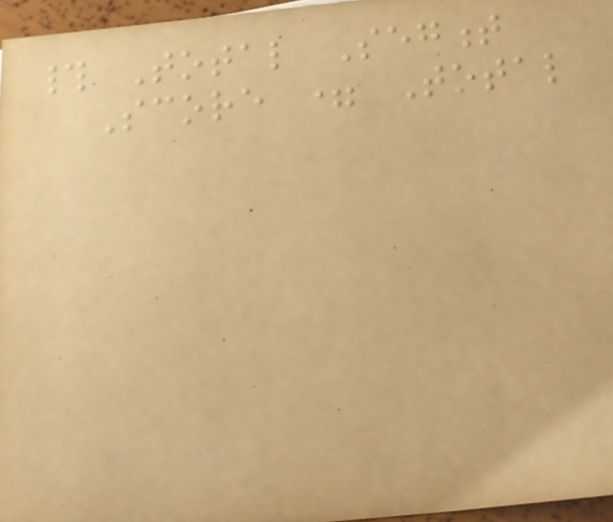# Total Segment
Score = Total
